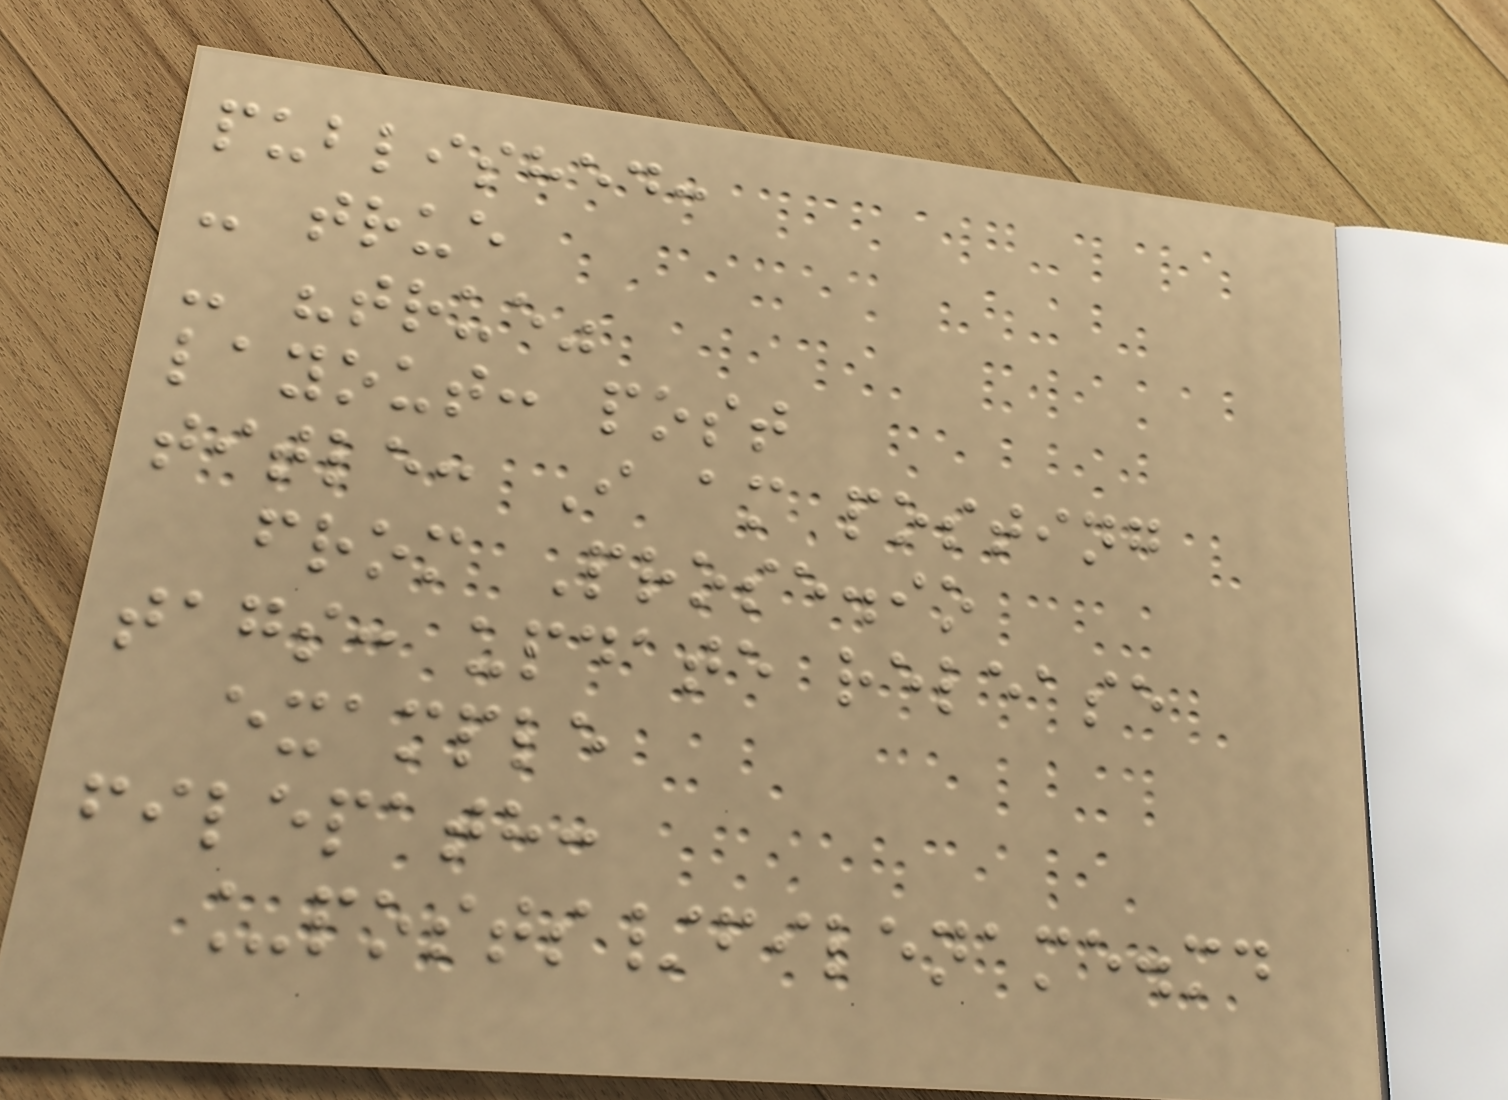published:
- true
- "true"
layout: post
title: I am posting
from Prose.io
tags: update release
example
filepath:
_posts/filename.md
